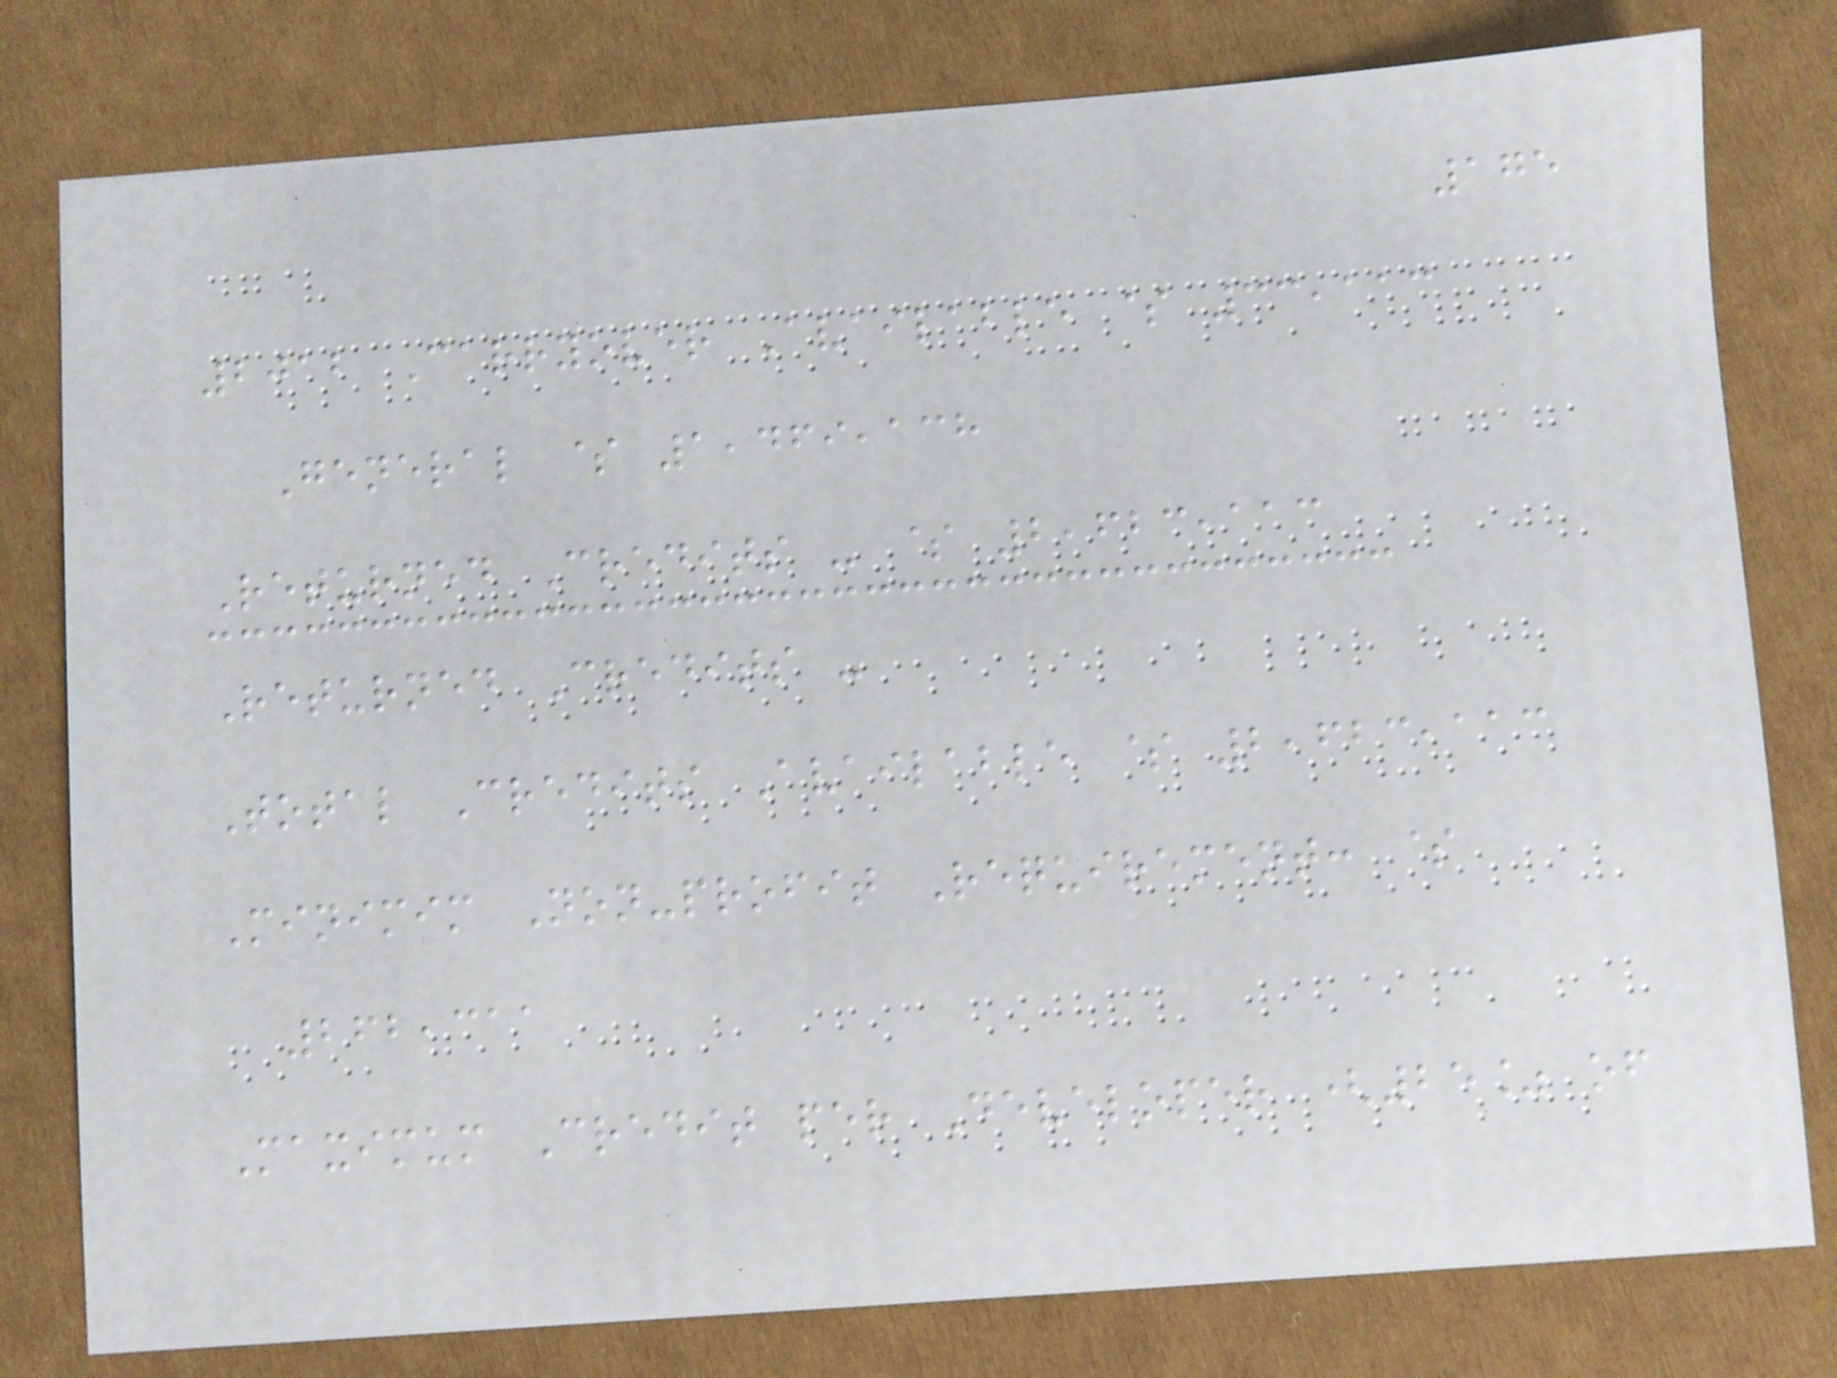175
2012 Carryover Available $ 33,113
General $ 1,469,138
Returned Credits - $ 2,623,113
Returned Credits -
Total Credits Available $ 2,623,113
Minimim Non-profit Requirement: $
262,311
Maximum Credit per Developer (25% of
